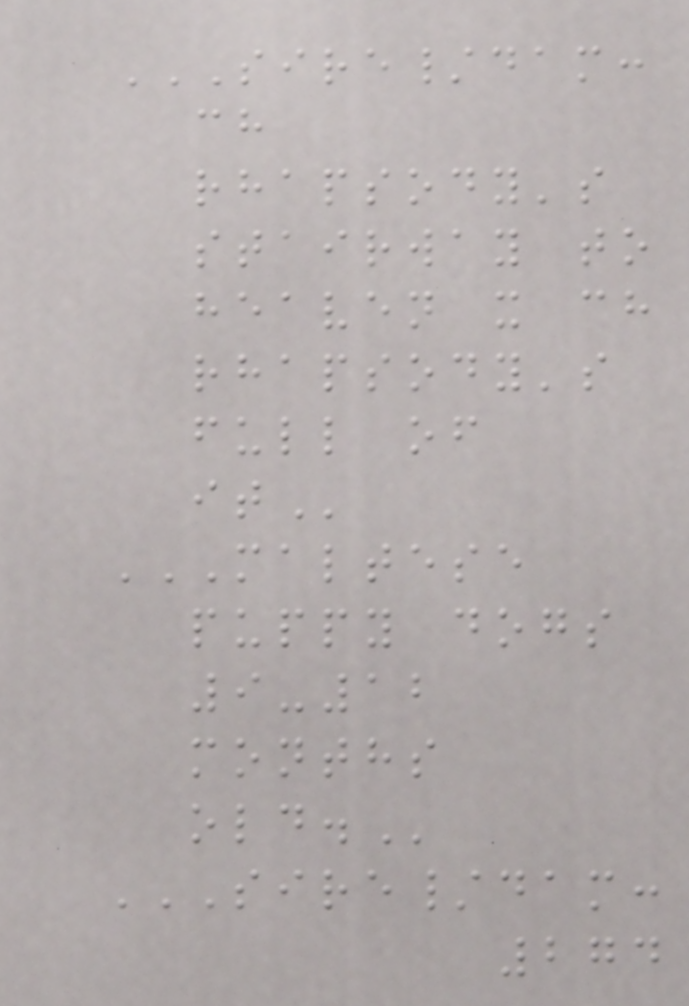SIRE/DAM:
CH
RHAPSODY'S
STAIRWAY TO
HEAVEN X CH
RHAPSODY'S
FULL OF
IT
MALTESE
PUPPY DOGS
9-12
MONTHS
OLD.
SIRE/DAM:
274
